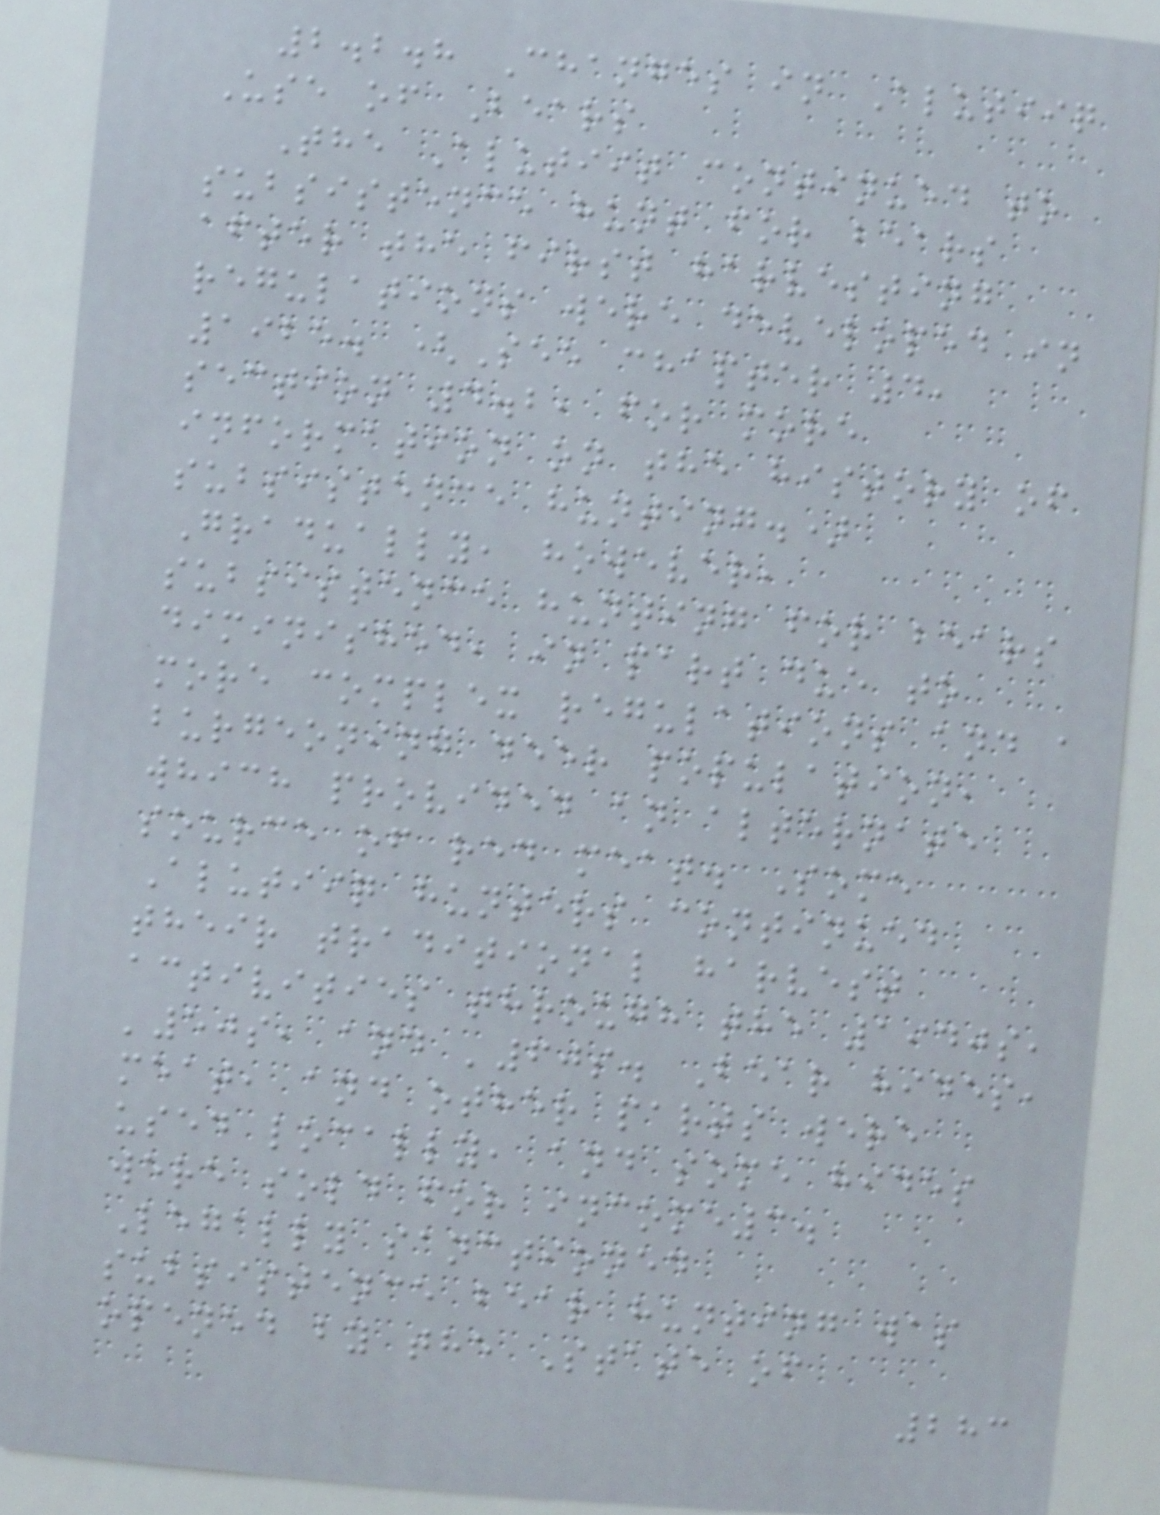2.2.8 Changes in Alutiiq
Use of Bears
The Alutiit continued to
subsistence hunt for bears
after the first harvesting
regulations were developed in
1925. (See chapter 4,
section 4.2, for more
information on the history of
subsistence hunting.)
Gradually, however,
subsistence hunting for bears
diminished, in part due to
more complex regulations and a
burgeoning deer population,
which provided an alternate
source of red meat. Some
Alutiiq hunters continued
their traditional harvest
activities through the 1940s,
'50s, and '60s. Bear hides,
meat, and other parts were
used locally, and some hides
were sold for income3.
Legally sanctioned
subsistence bear hunting was
opened by the State of
283
